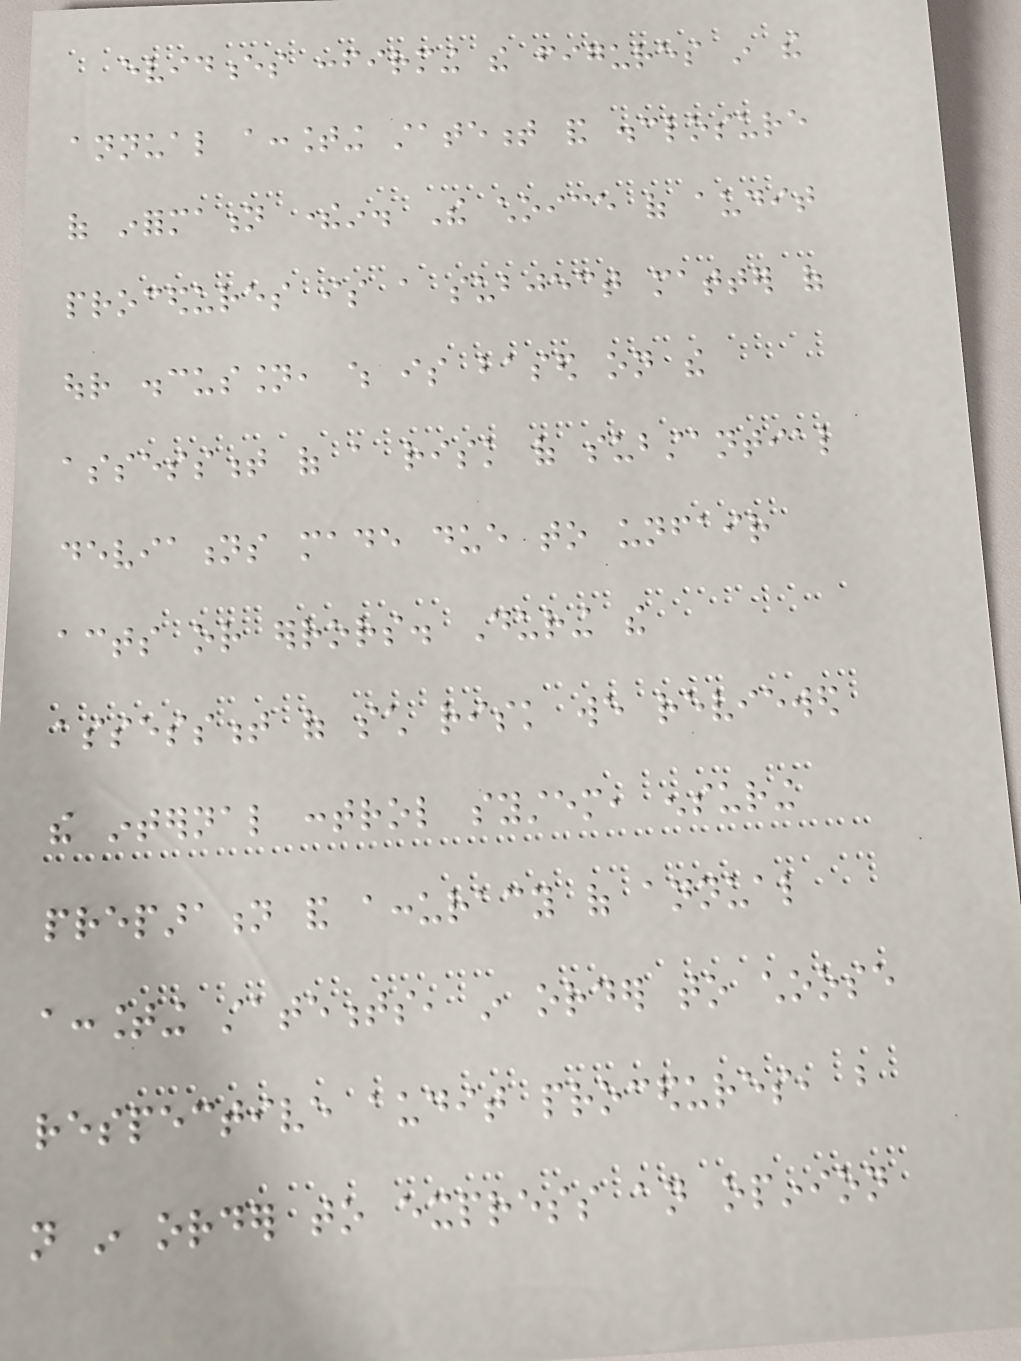evidences confirming the figures in the
annual accounting statement and disclosure
of information therein. The choice of audit
procedures is a subject matter of
our discussion, which is based on the
assessment of a risk of substantial
deviations made due to unfair
acts or errors. During the
assessment of such risk we reviewed
the internal control system, ensuring
preparation and accuracy of annual
accounting statements, in order to choose
respective audit procedures, but
not in order to express an opinion
